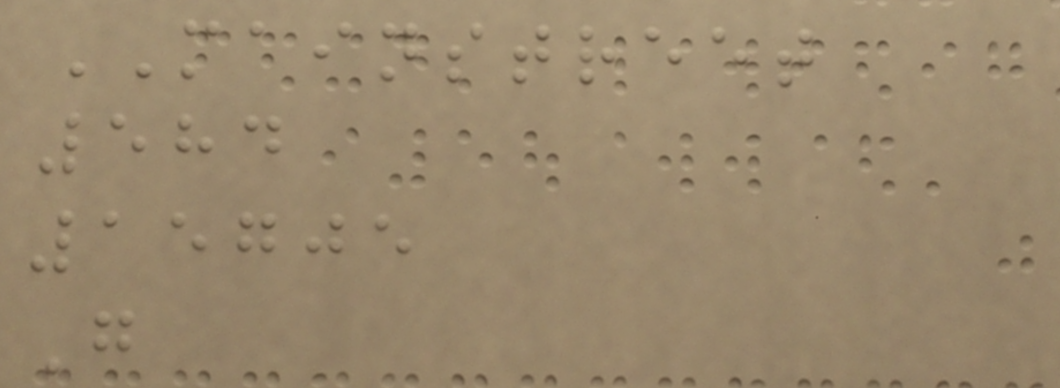MAINSTREET
584
15705
G
